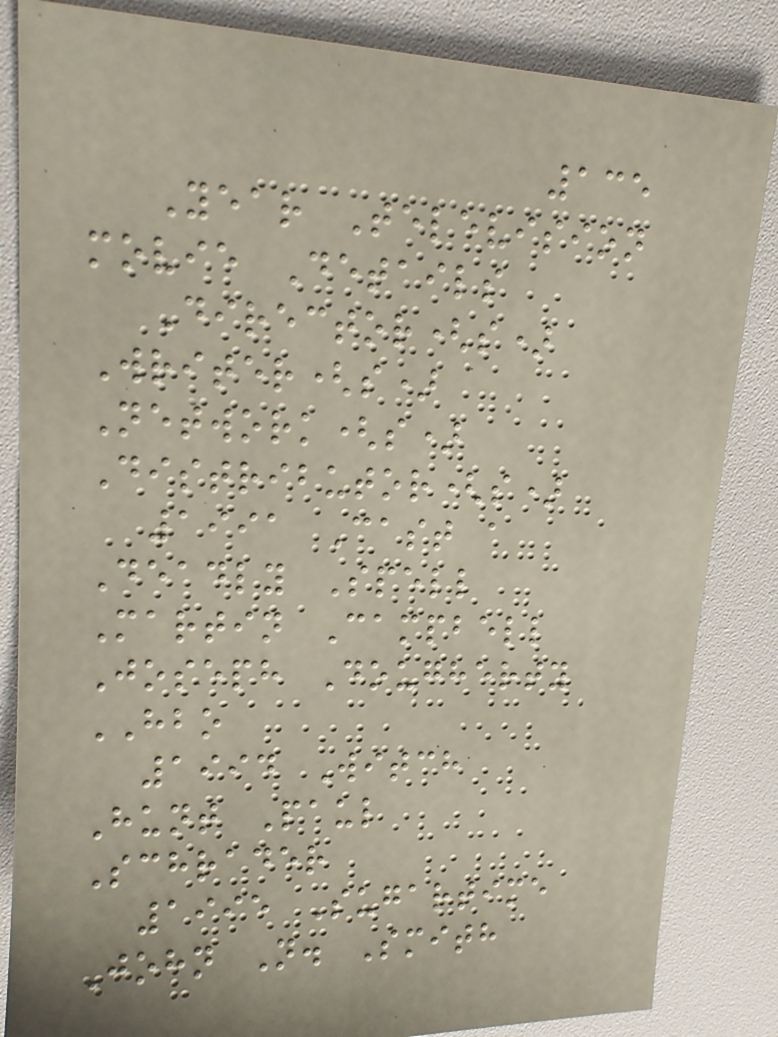135
Year Television
movie Details
Director(s)
Writer(s)
Network(s)
Distributor(s)
1991 Cast a
Deadly Spell
Martin Campbell
Joseph Dougherty
HBO
1994 Witch
Hunt Paul
Schrader
1995 Sugartime
John N. Smith
